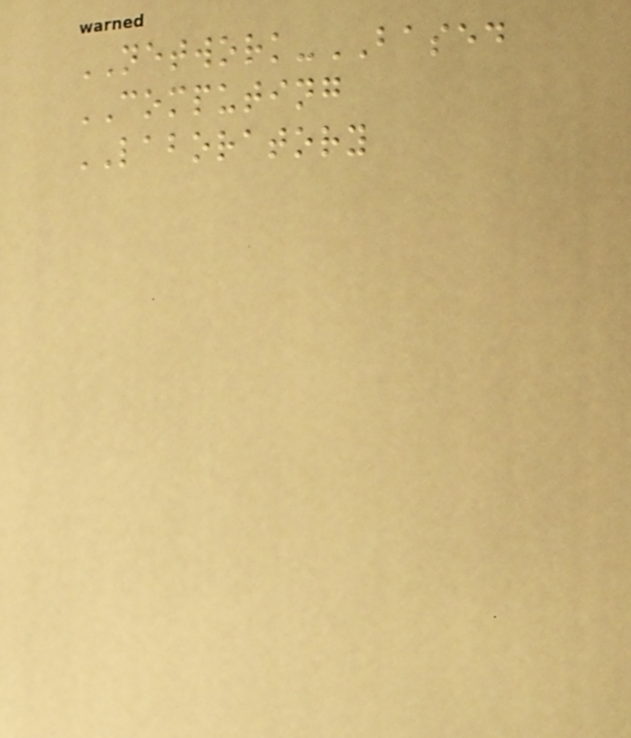NETWORK-BASED
COMPUTING
LABORATORY
